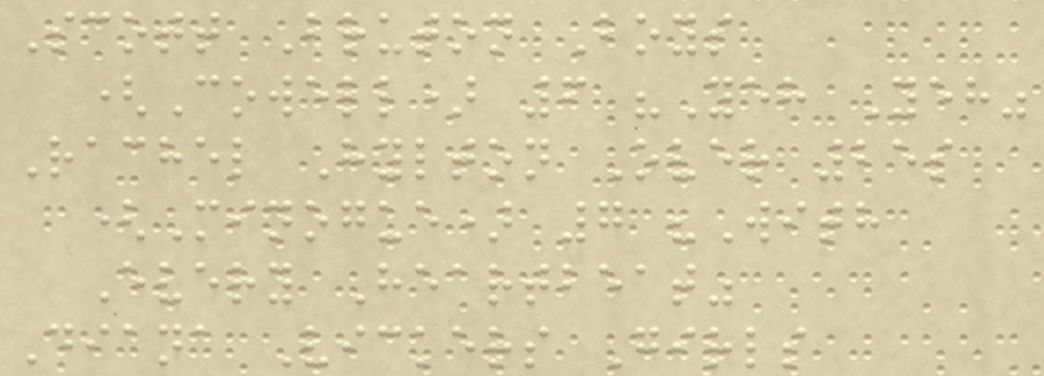Scott Bruton Boys
(Cowell) 6 "Yeh Yeh"
Rachel Hylton Over 25s
(Minogue) 7 "With
Every Heartbeat"
Diana Vickers Girls
